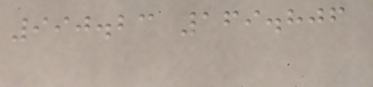990.23 169.806
